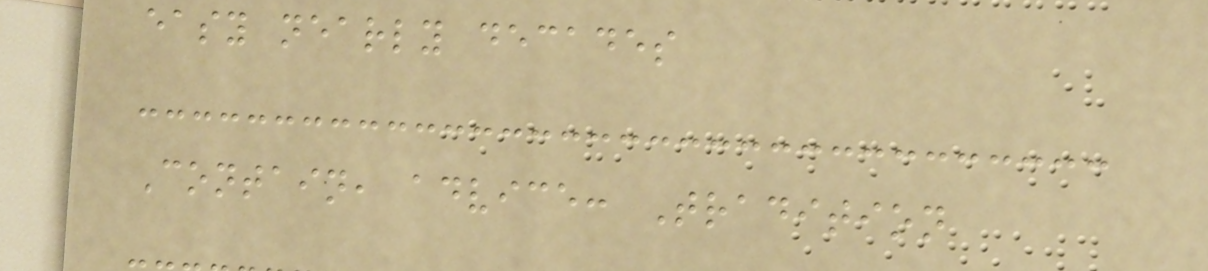easy nearly decades
Contain, advice: Tradition
